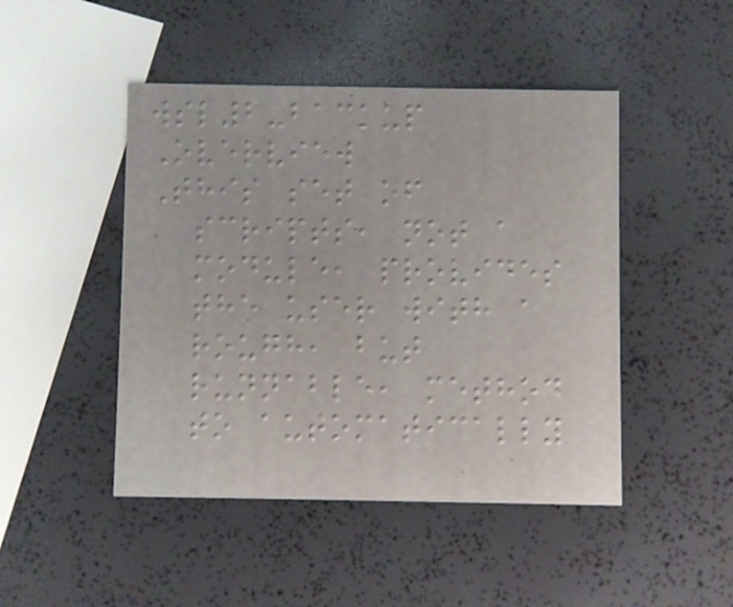wsl2-backup
Overview
This set of
scripts, not a
module, provides
the user with a
rough, but
runnable, method
to automatically
